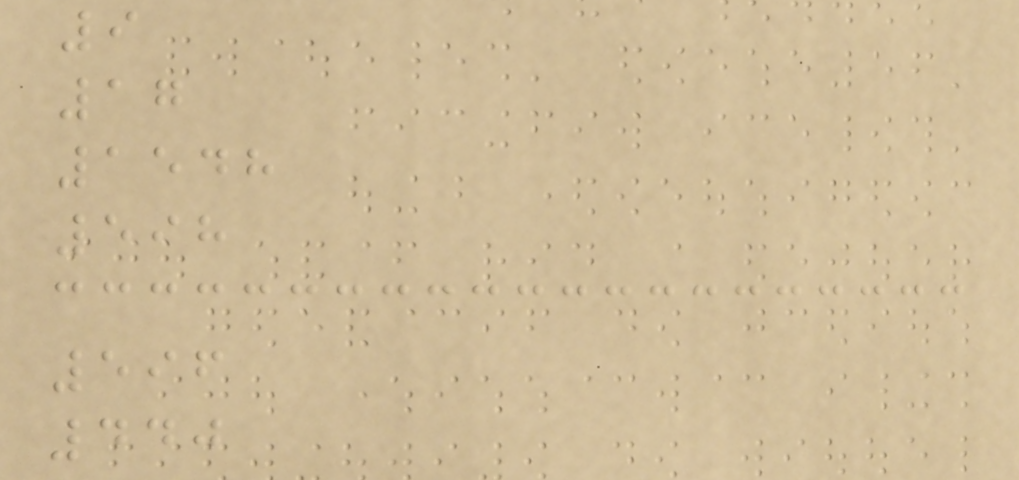9
17
1548
598
596
440
